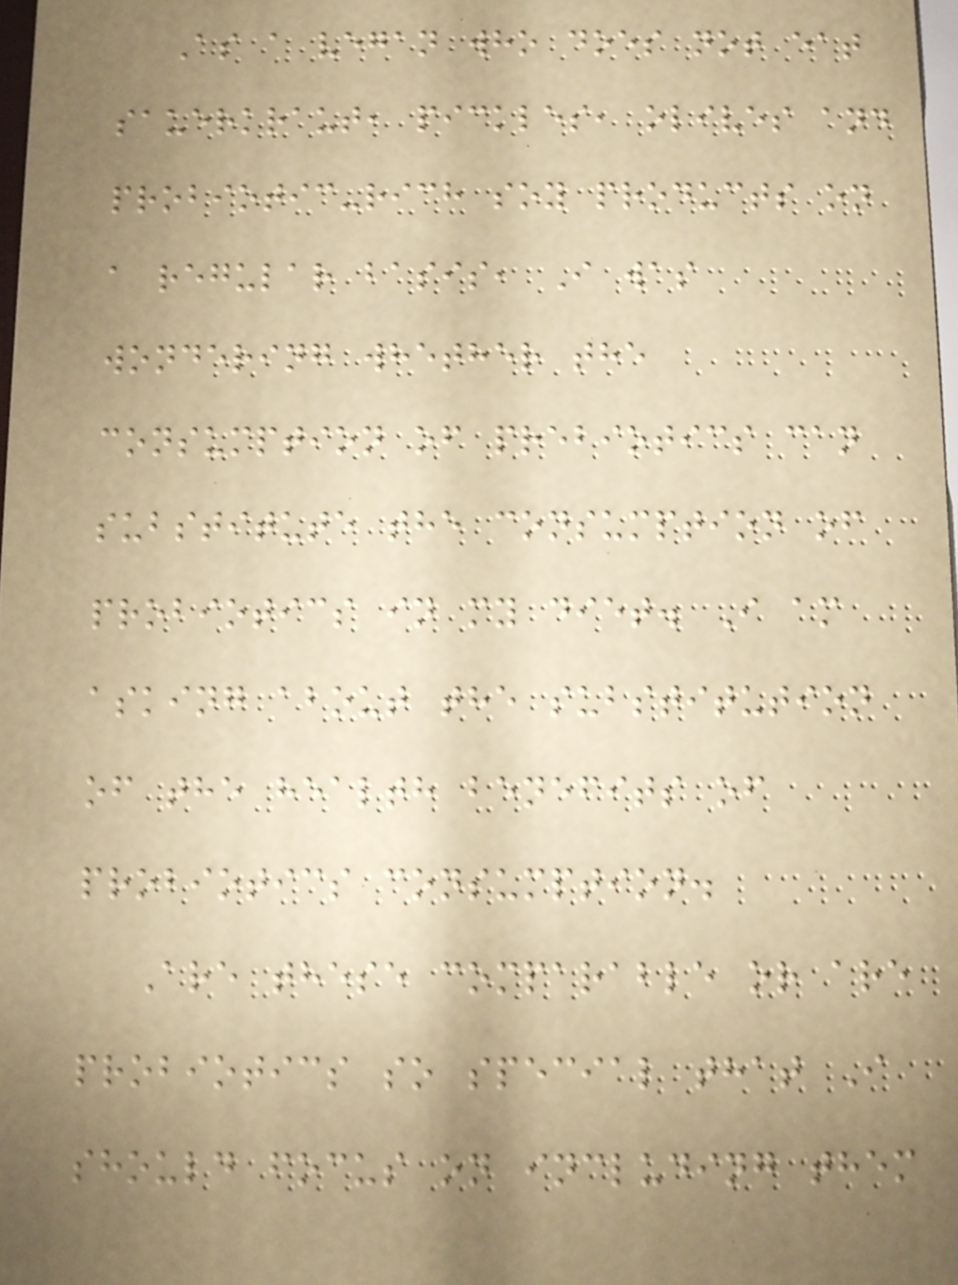As a vegan who does not eat
sauerkraut, pickles, olives and
probiotic-rich soy products on
a regular basis, I was
wondering whether the
consumption of prebiotics can
substitute the consumption of
probiotics in my diet. I am
asking about the substitution
of the health benefits of
probiotics consumption.
Are these comparable or are
probiotics so special that I
should focus on including them
